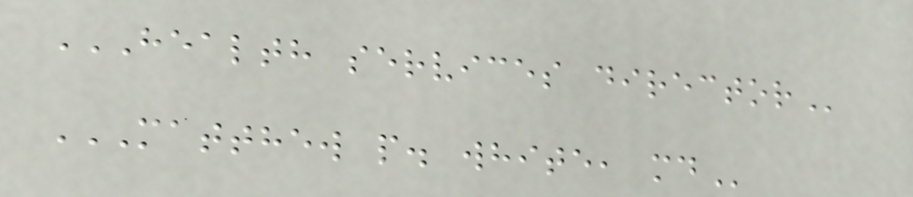HEALTH SERVICES DIRECTOR
MATTHEW P. WHITE, MD
